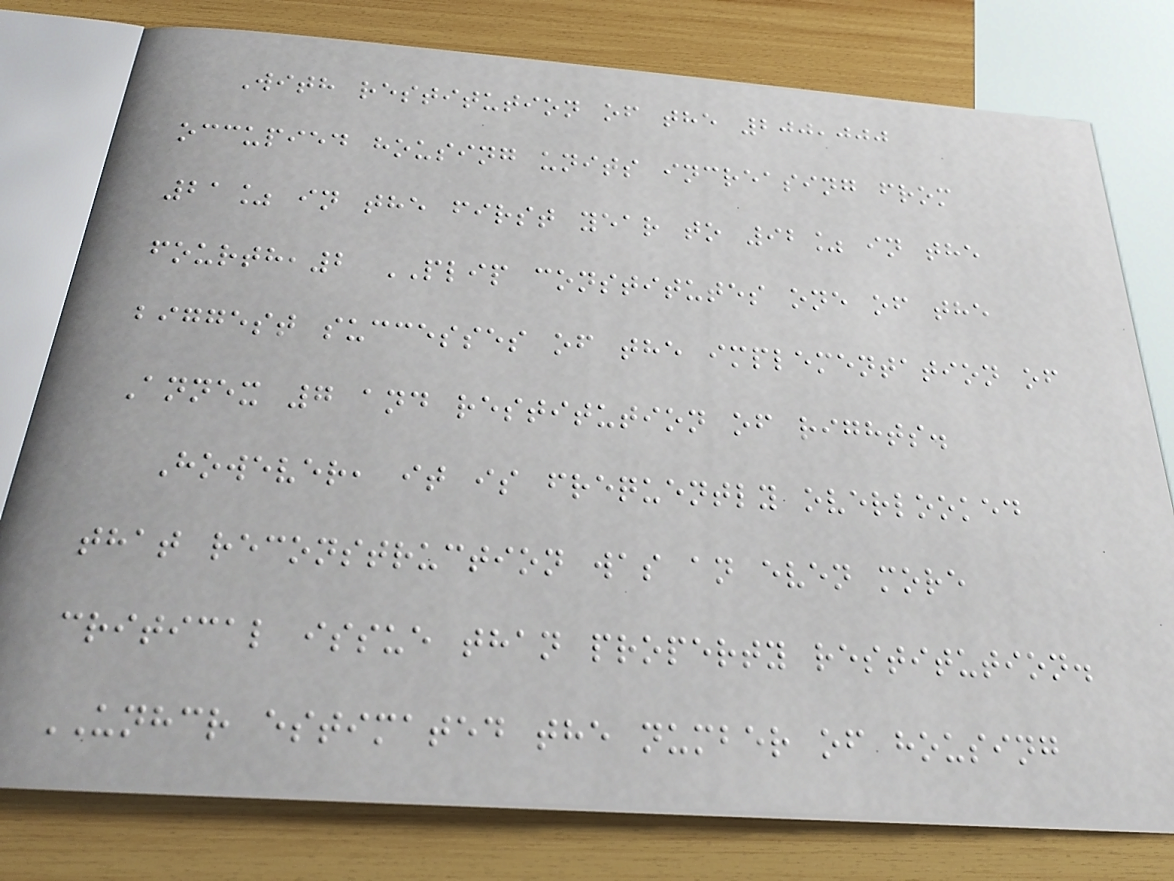With restitution of the 200,000
occupied housing units increasing from
21% in the first year to 92% in the
fourth,2 PLIP constitutes one of the
biggest successes of the implementation of
Annex 7 and restitution of rights.
However, it is frequently overlooked
that reconstruction was an even more
critical issue than property restitution.
UNHCR estimated the number of housing
